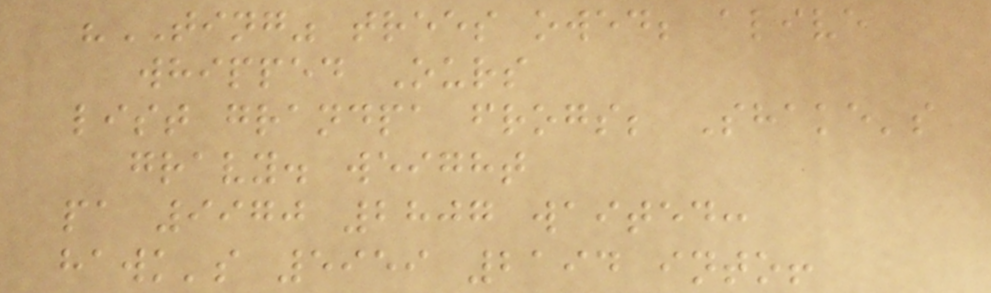"TING" trees owed; alive
whipped Ours
list grandpa frogs; Shake's
gravy. weight
pa 9970 2807 waited:
hawk's 5959 2194 into!
